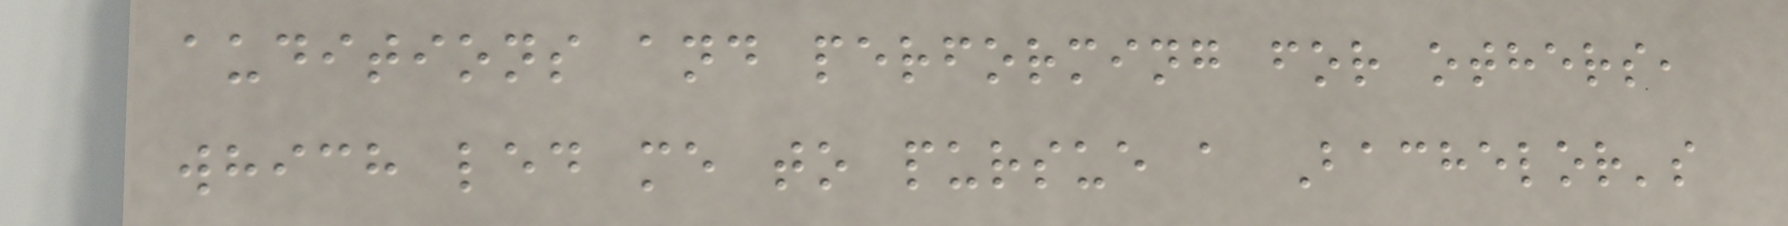auditions and performing for others,
which led me to pursue a Bachelor's
